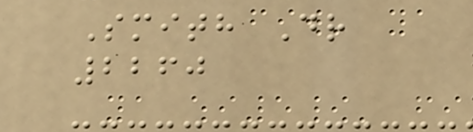Smith Dr
2260
